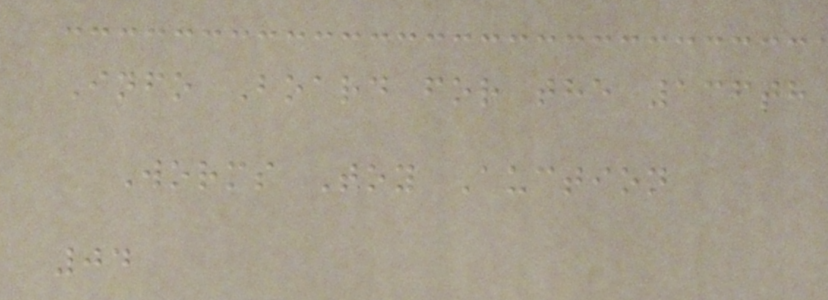Info Board for the 136th
Worms Toy Auction
04
